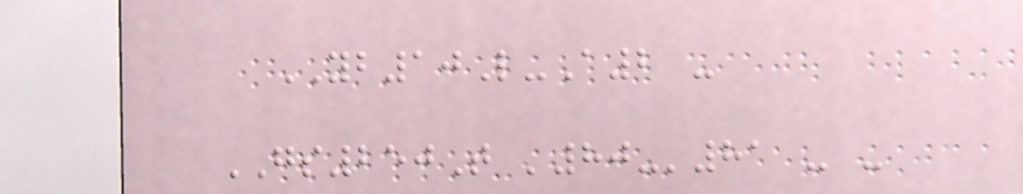YB10L-A2 -
GS250T '80-'81 - -
